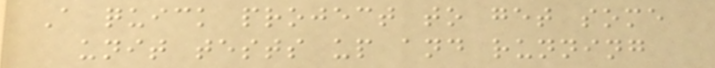A quick project to get some
unit tests up and running
